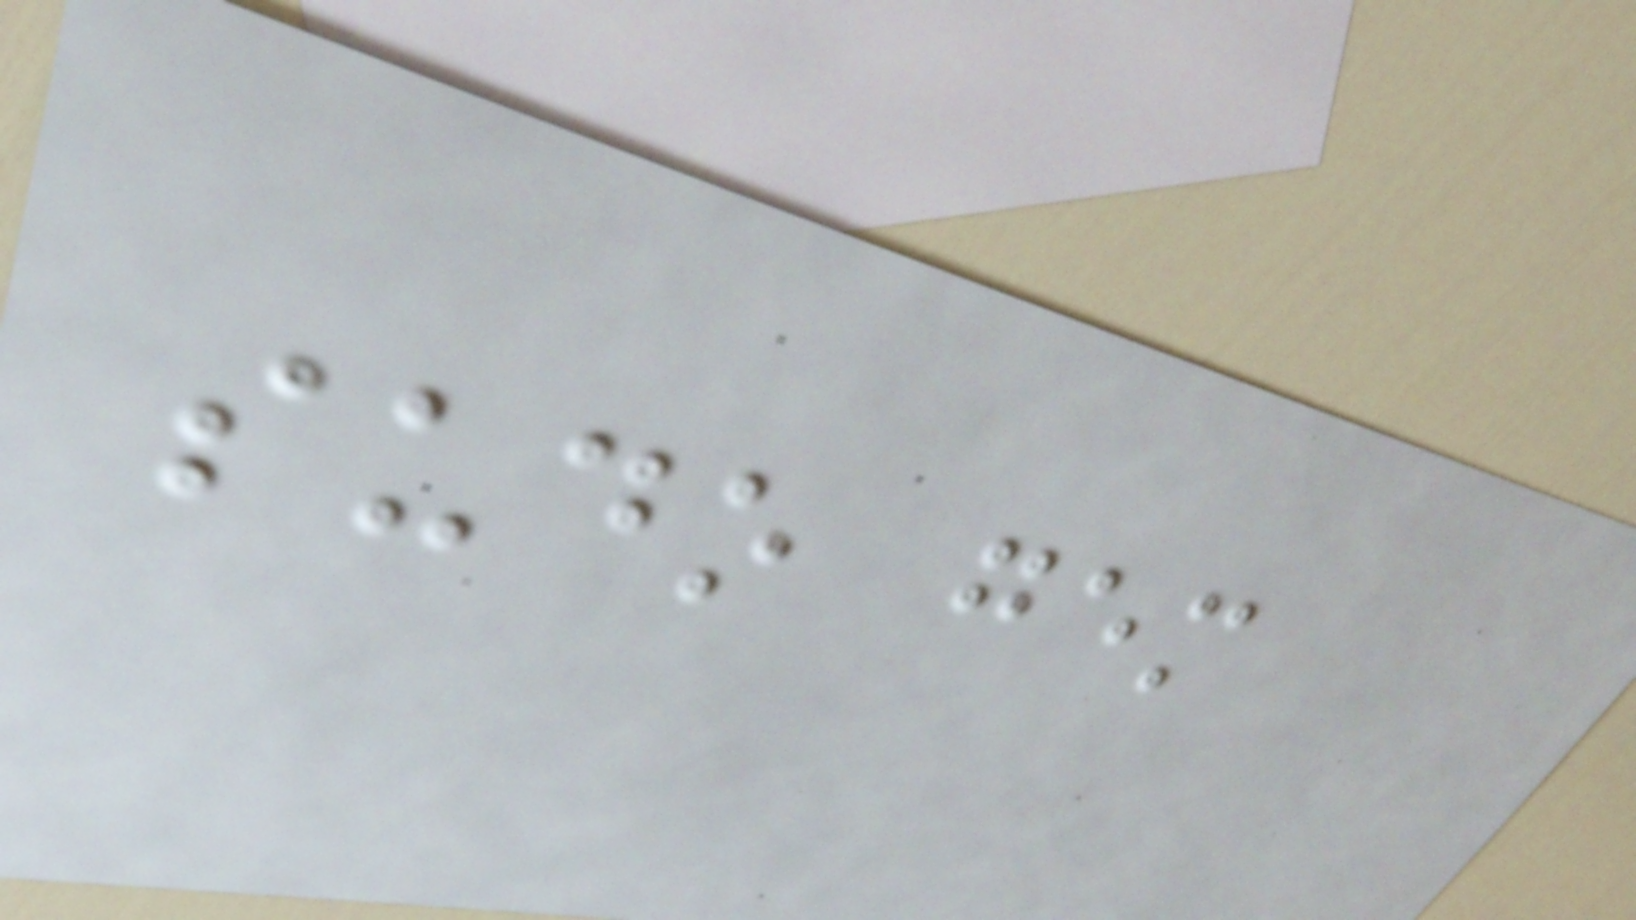sudo gem
